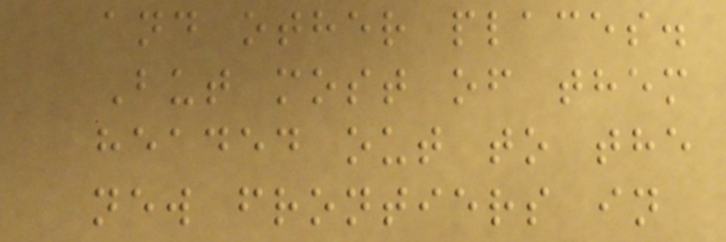and other places.
But most of them
headed out to the
new frontiers in
